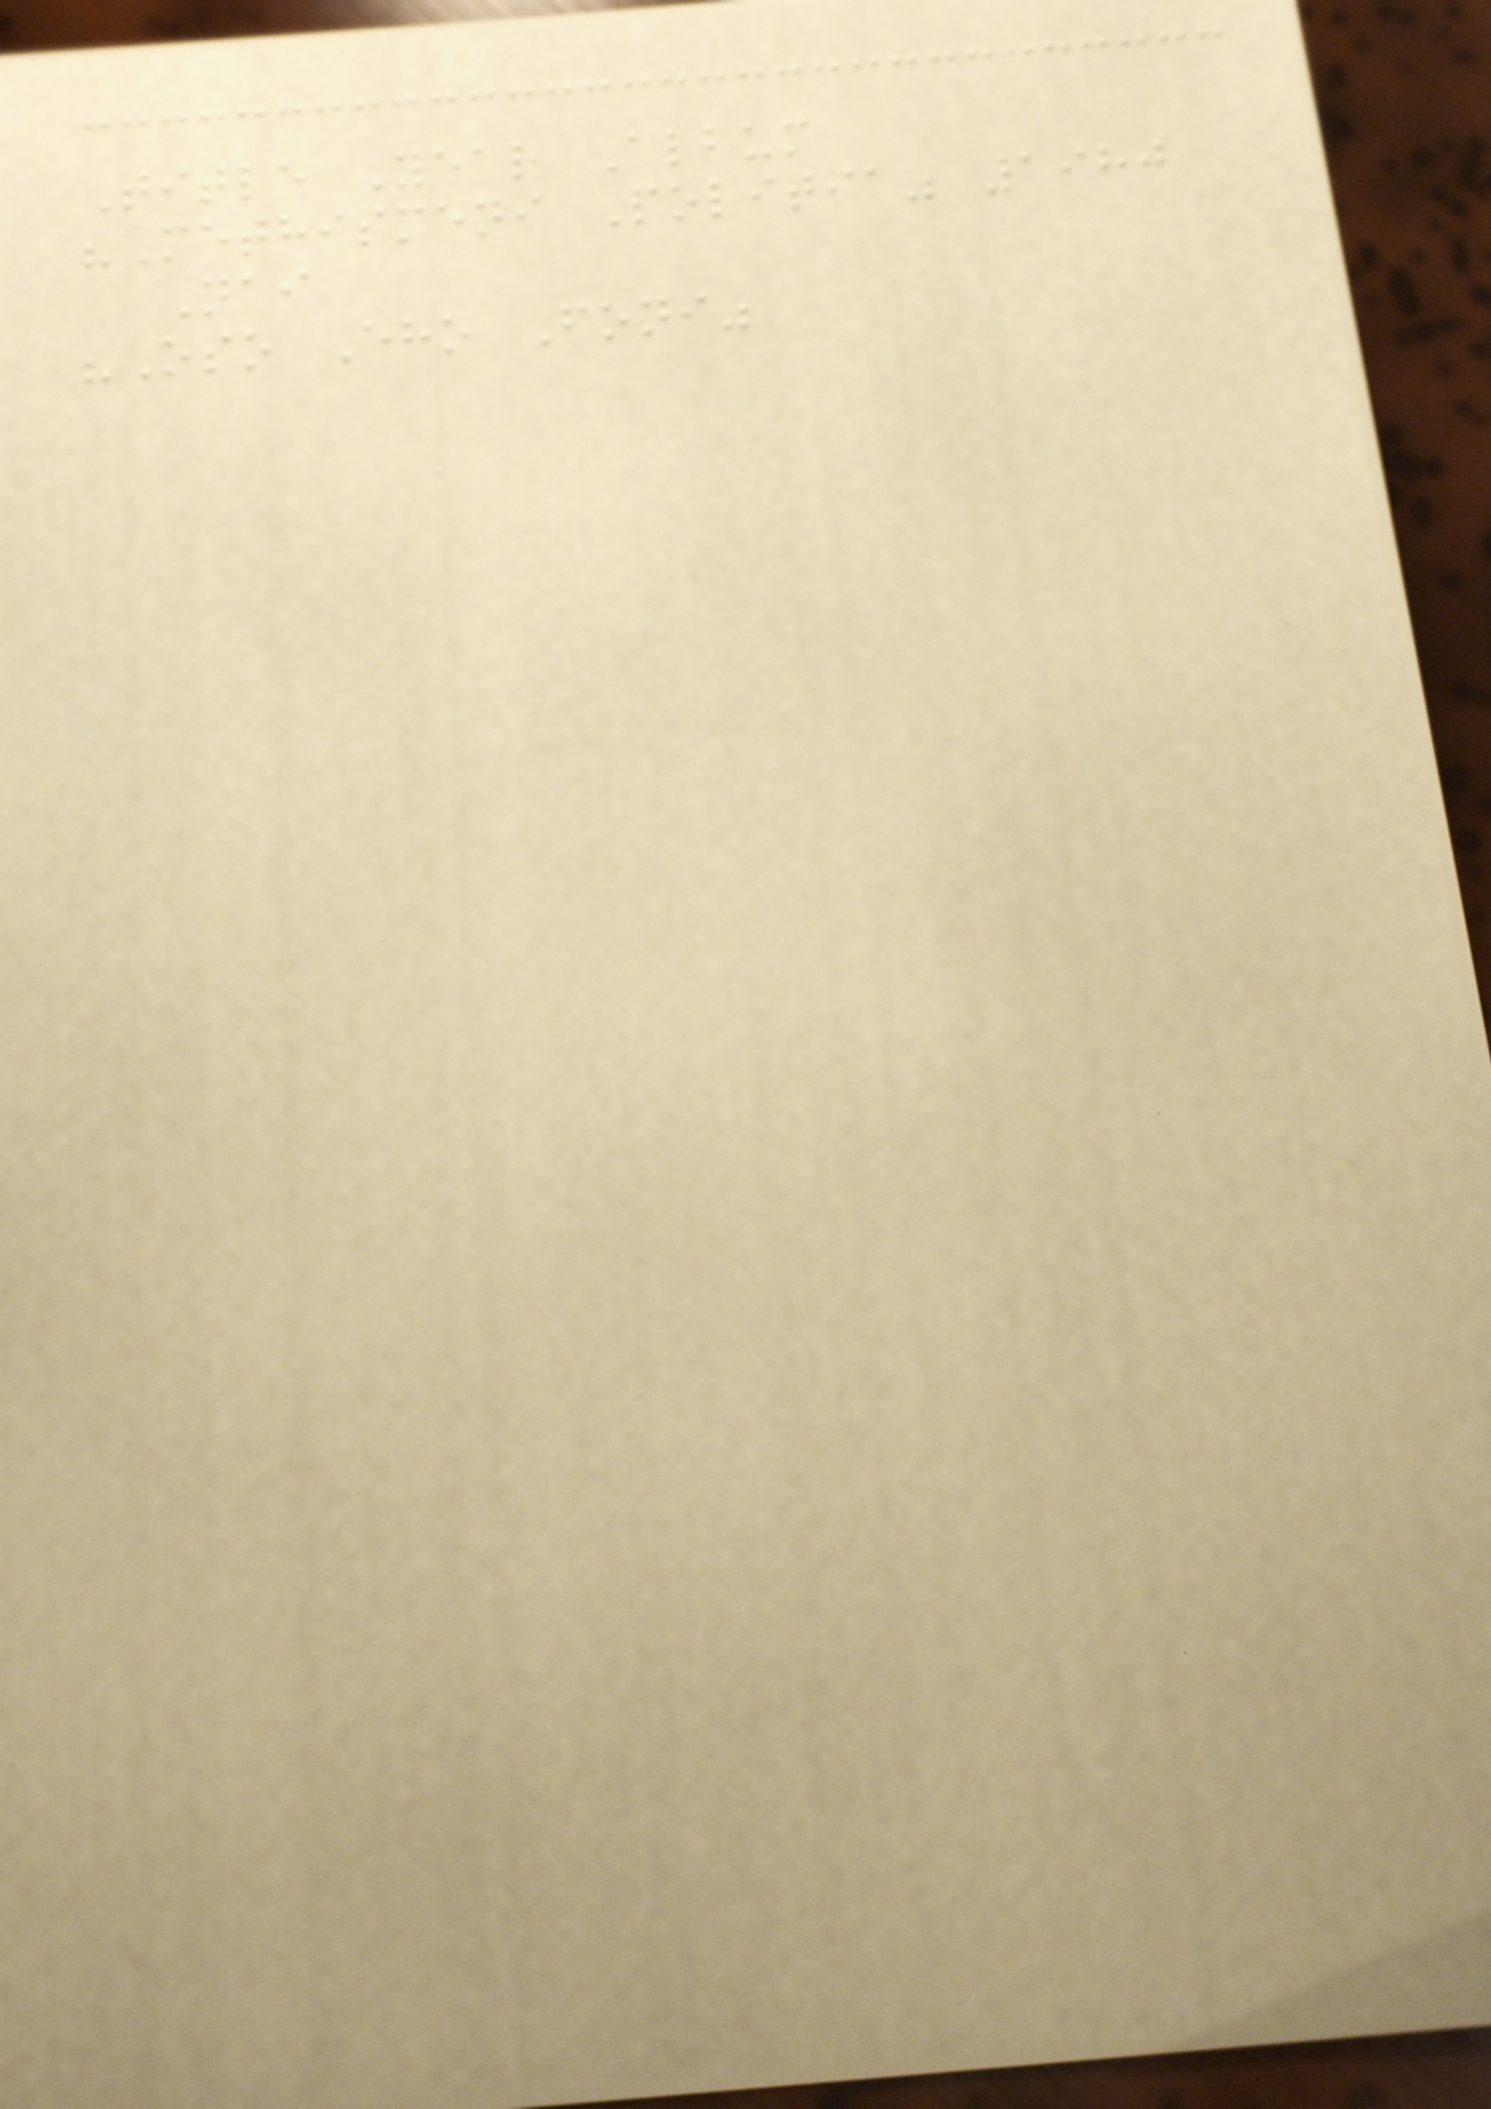Title Year Album
"Methismeni Politia" 1980
Nai
"Oso Eho Foni"
